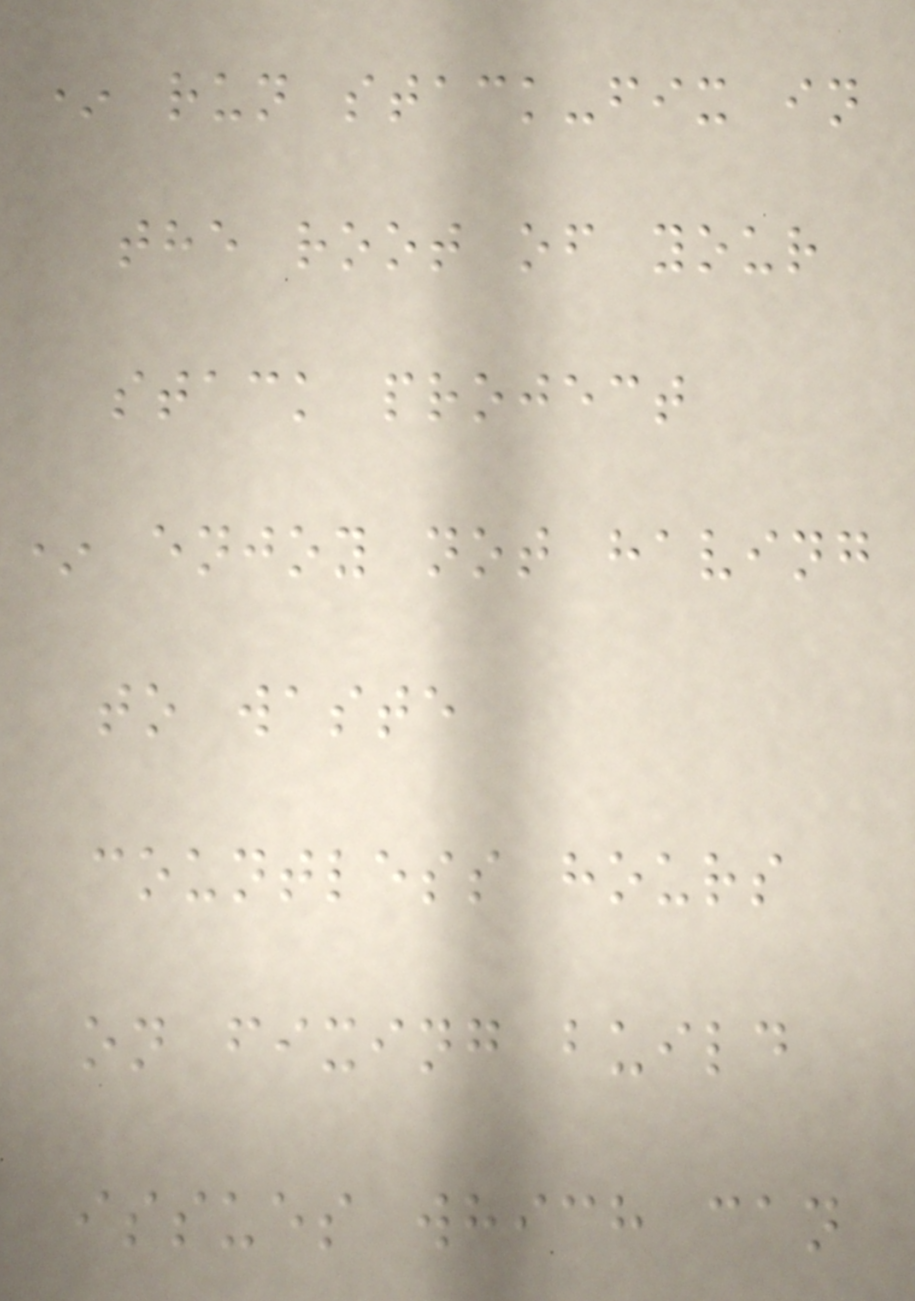* run stack-fix in
the root of your
stack project
* enjoy not having
to waste
countless hours
on fixing build
issues which can
